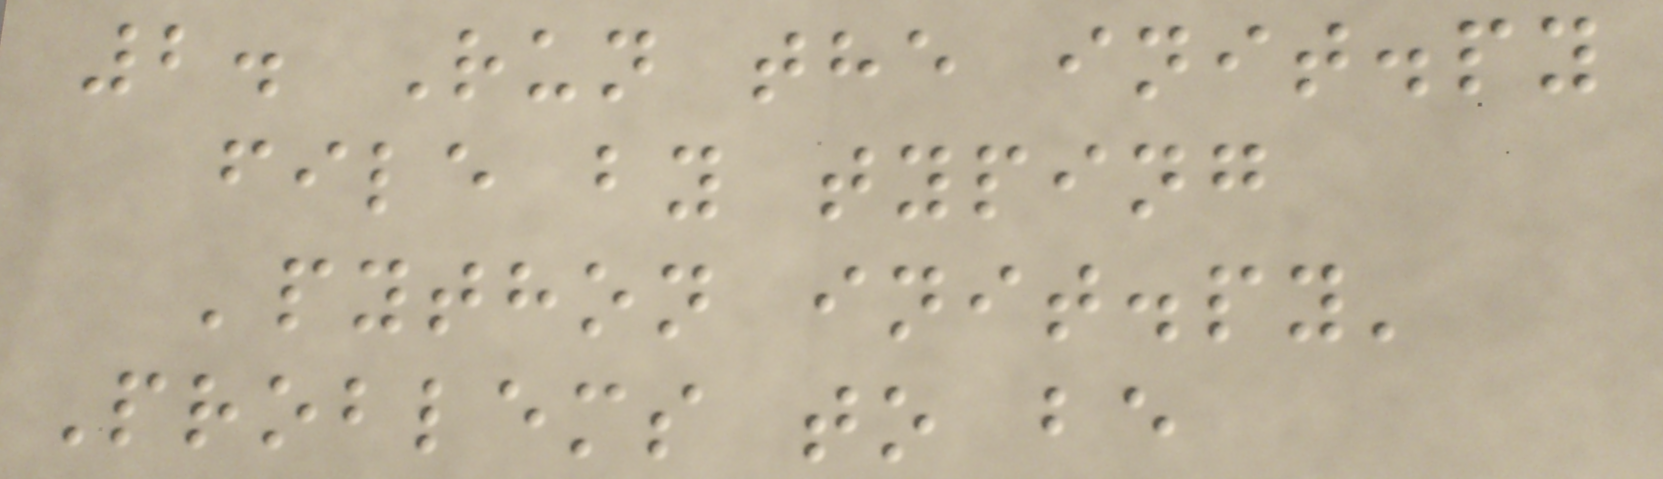2. Run the init.py
file by typing
'python init.py'
Problems to be
